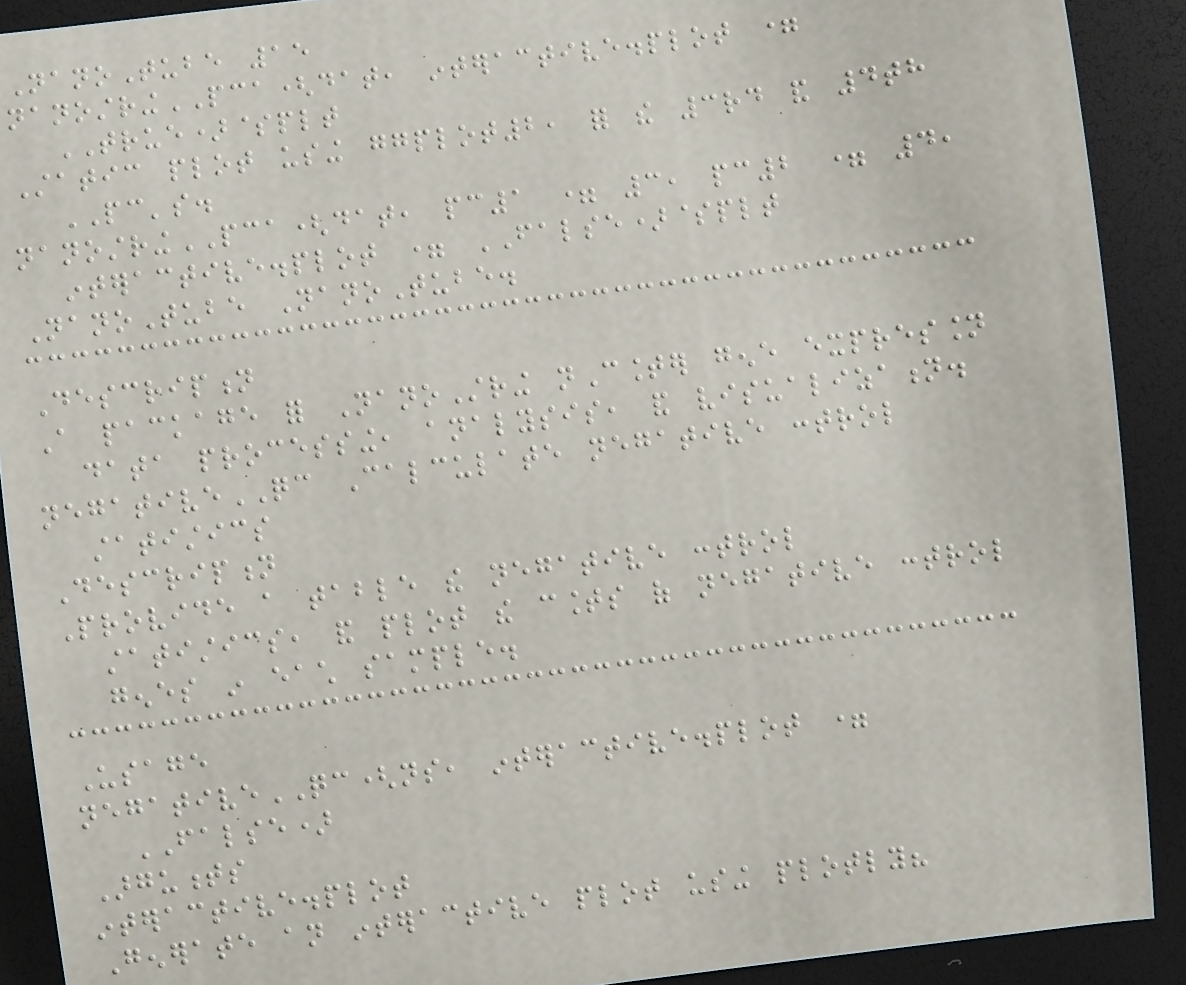NanoTube 15
nanostringPCA(dat, interactive.plot =
TRUE)$plt
Static plot using ggplot2, for the 3rd and 4th
PC's.
nanostringPCA(dat, pc1 = 3, pc2 = 4,
interactive.plot = FALSE)$plt
NanoTube NanoTube.
Description
A package for NanoString nCounter gene expression
data processing, analysis, and visualization.
negativeQC Calculate negative control
statistics
Description
Provide a table the negative control
statistics, and plot the counts of negative control
genes in each sample.
Usage
negativeQC(ns, interactive.plot =
FALSE)
Arguments
interactive.plot
Generate an interactive plot using plotly?
